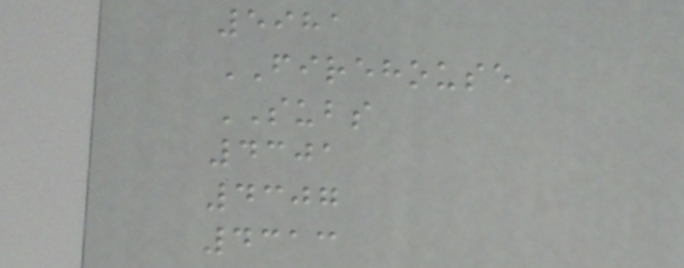5981
FIREHOUSE
SUBS
4301
4307
4313
